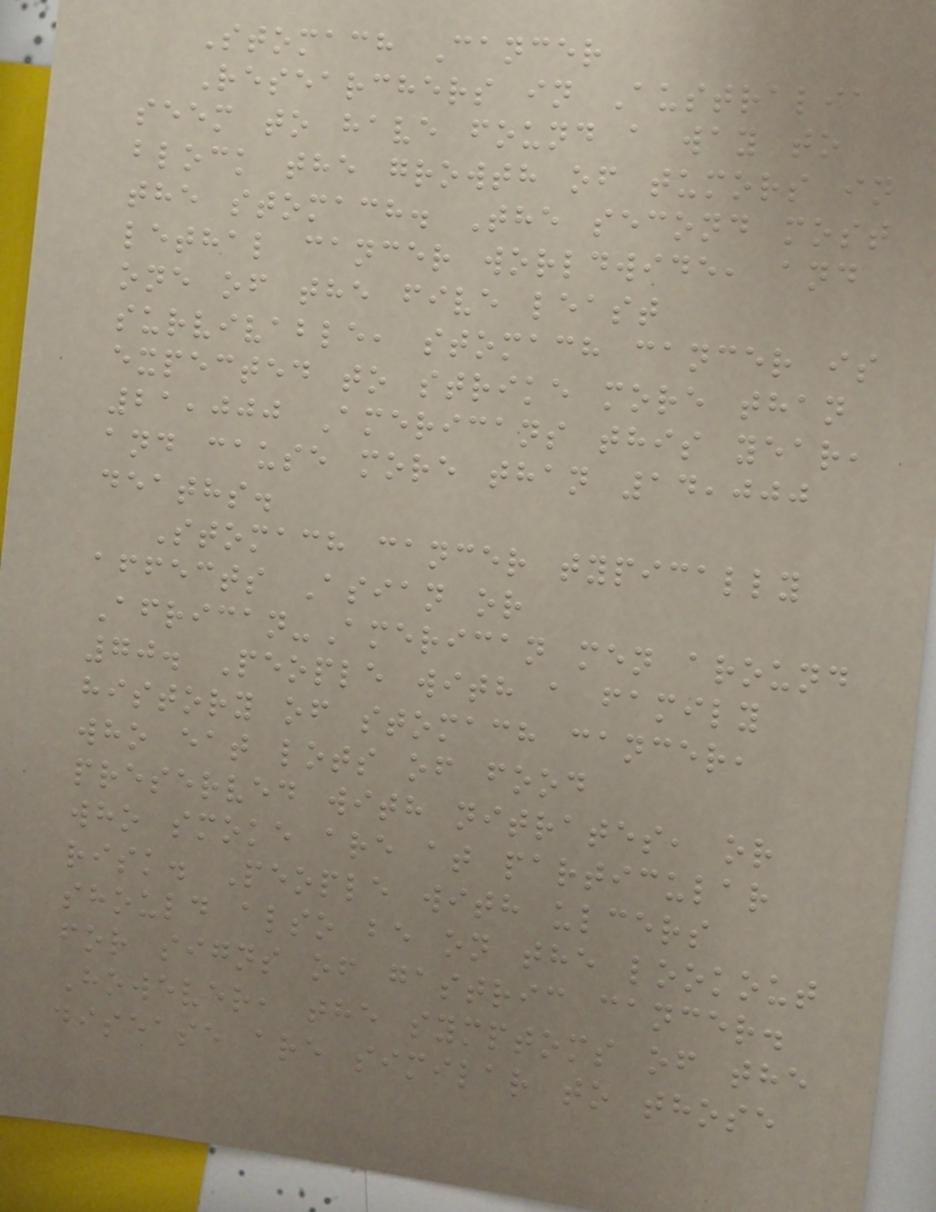Stomach Cancer
Researchers in Australia
seem to have found a way to
block the growth of tumors in
the stomach. The second most
lethal cancer worldwide, and
one of the five least
survivable, stomach cancer is
expected to strike more than
21,000 Americans this year,
and cause more than 14,000
deaths.
Stomach cancer typically
affects Asian or
African-American men around
70. People with a family
history of stomach cancer,
who eat lots of food
preserved with nitrates, or
who smoke are at particular
risk. People with ulcers
should also be on the lookout
for signs of gastric cancer.
However, the symptoms of the
disease are similar to those
